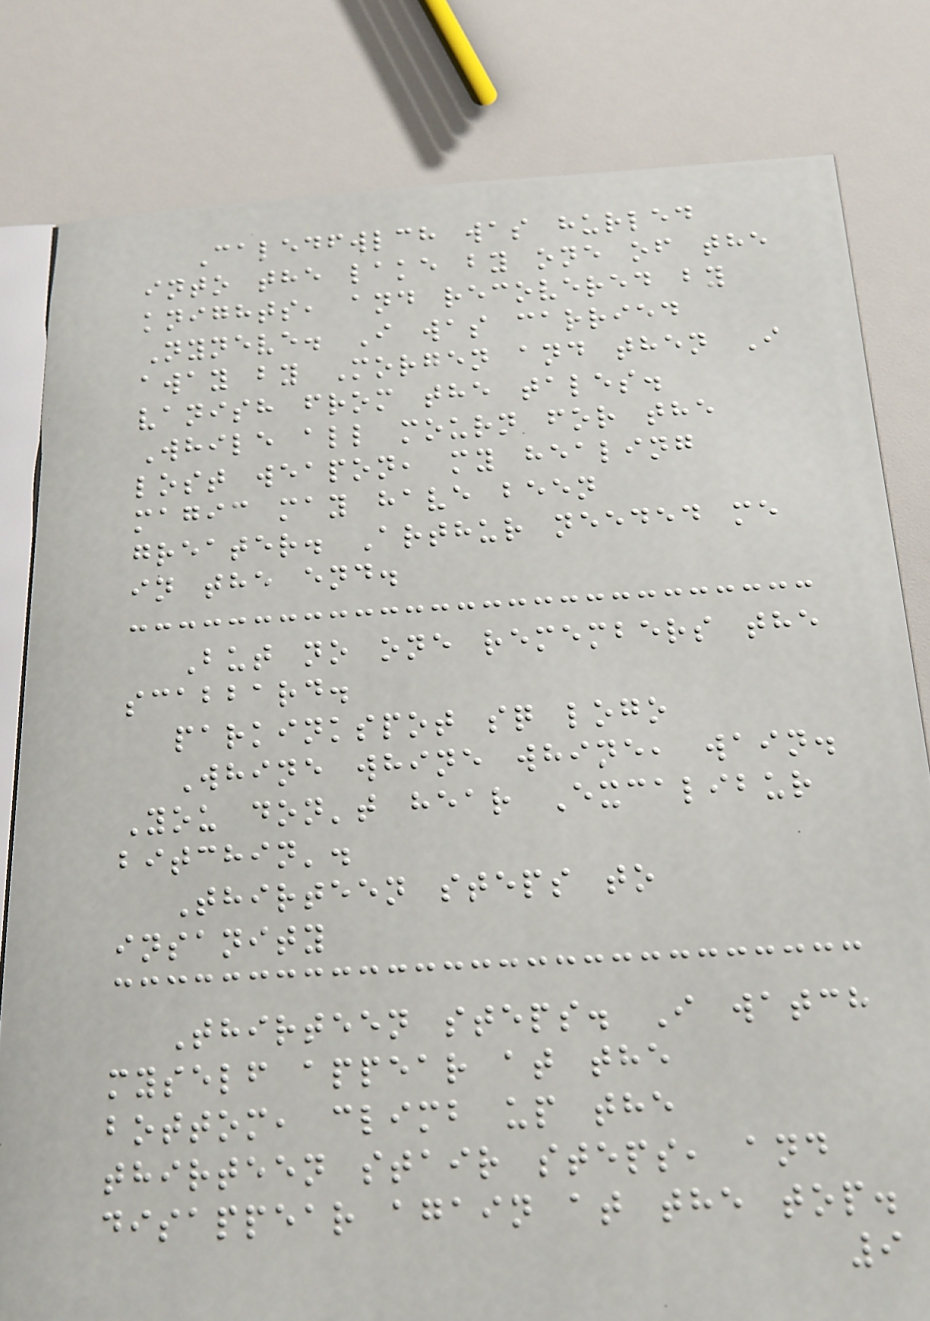Caledfwlch was hurled
into the lake by one of the
knights, and recovered by
Nyneve. I was carried
away by Morgen and then I
vanish from the tales.
While all mourn for the
lost weapon, my healing
magic may have been
greater. Arthur needed me
in the end.
But no one remembers the
scabbard.
parkinkspot sq logo
Whine whine whine, wain.
You don't hear Excalibur
bitchin'.
Thirteen steps to
insanity
Thirteen steps. I watch
myself appear at the
bottom, climb up the
thirteen stair steps, and
disappear again at the top.
9
